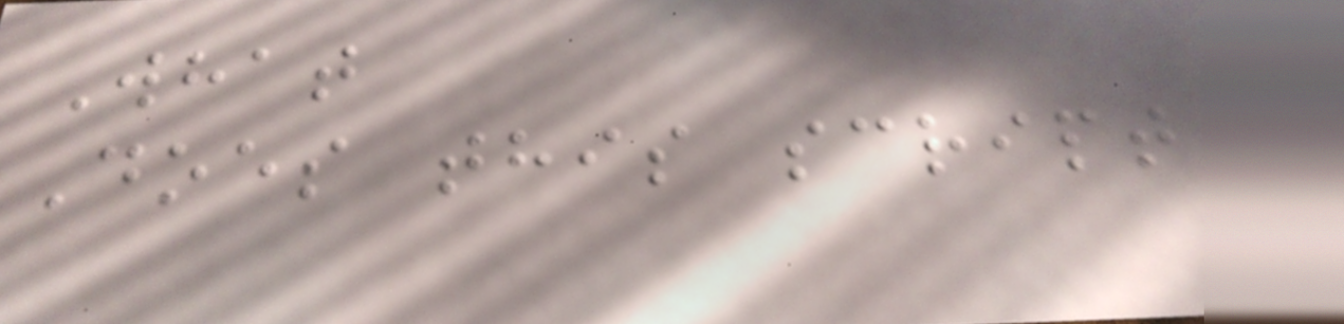What
Does this script
